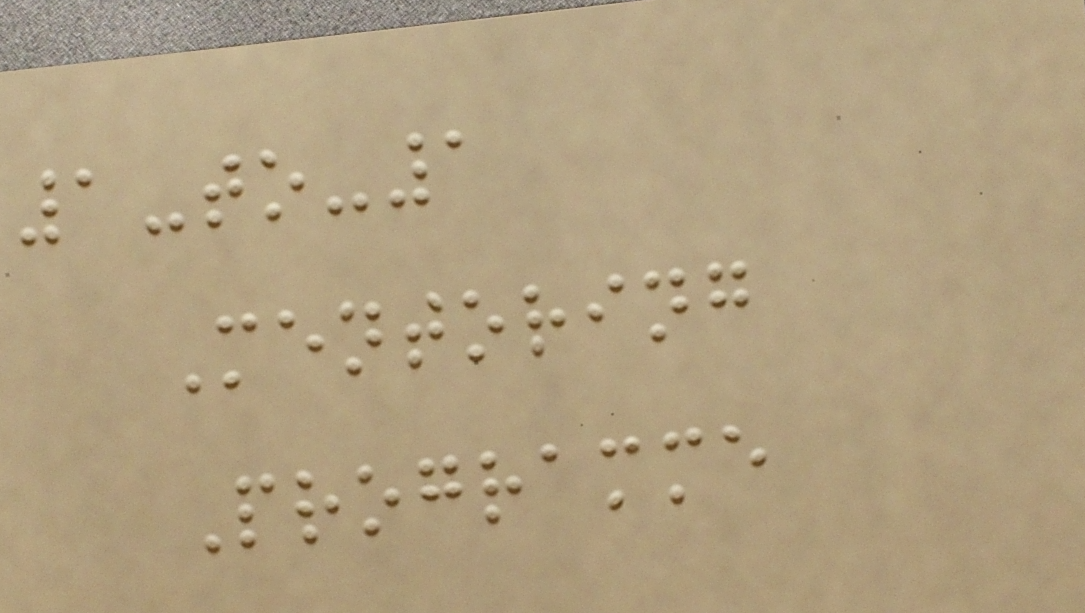1-to-1
Mentoring
Programme
